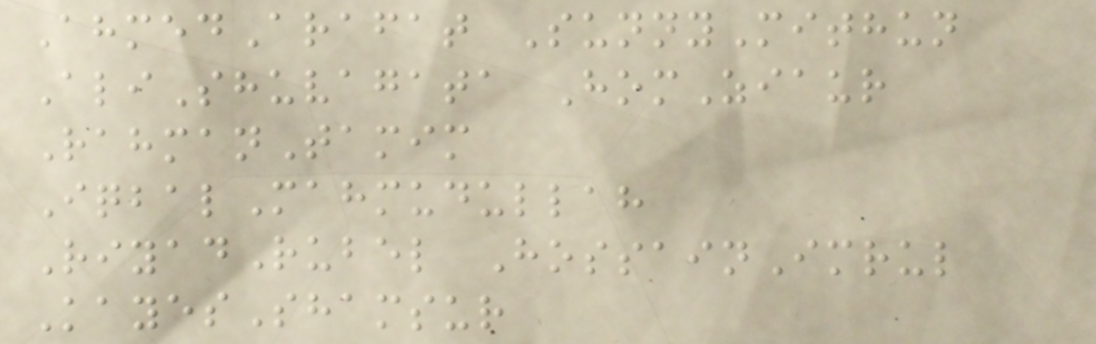AhmedArafat SunnyMithun
AliShuvagata HomZiaur
RahmanTamim
IqbalMahmudullah
RiyadRubel HossainImrul
KayesShamsur
